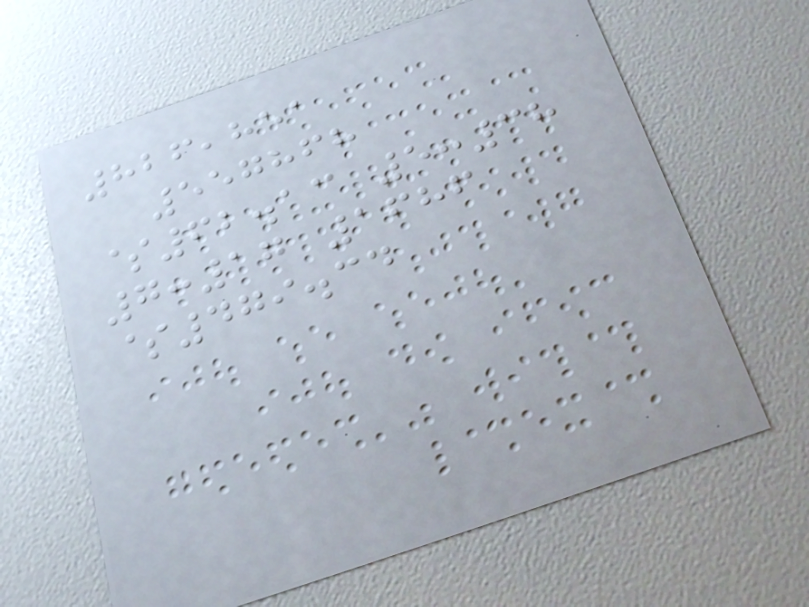826,851
557868
$62.13 5:38
7:17 1686
$479.34
